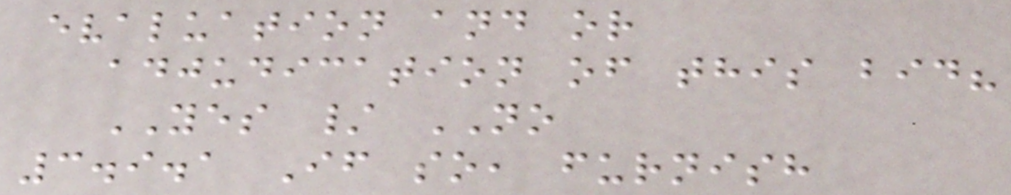evaluation and or
adjudication of this bid?
YES / NO
3.9.1 If so, furnish
